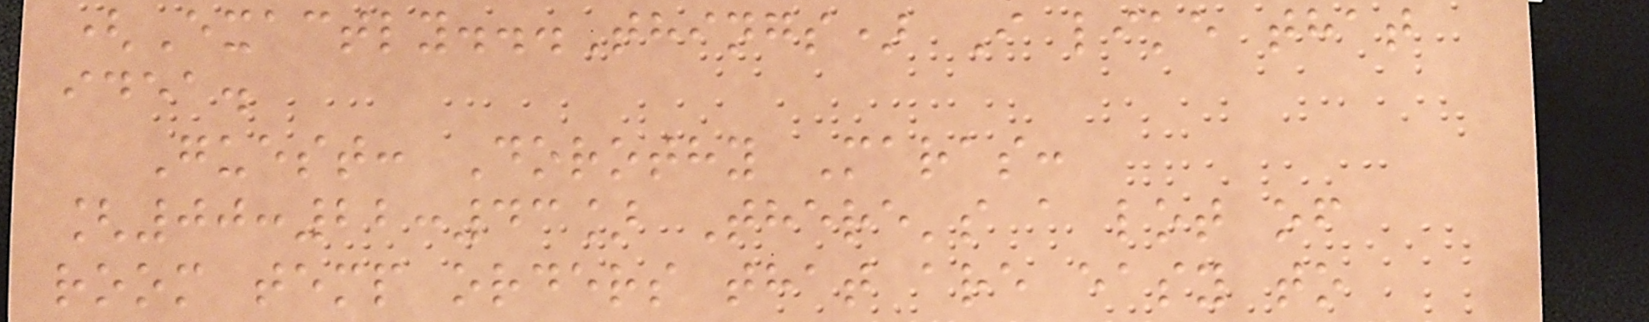(Exactly...Things) I like that
idea.
Guest: Dorothy Maras:
[00:22:43] There's a lot of
room temp orders that are easy to
